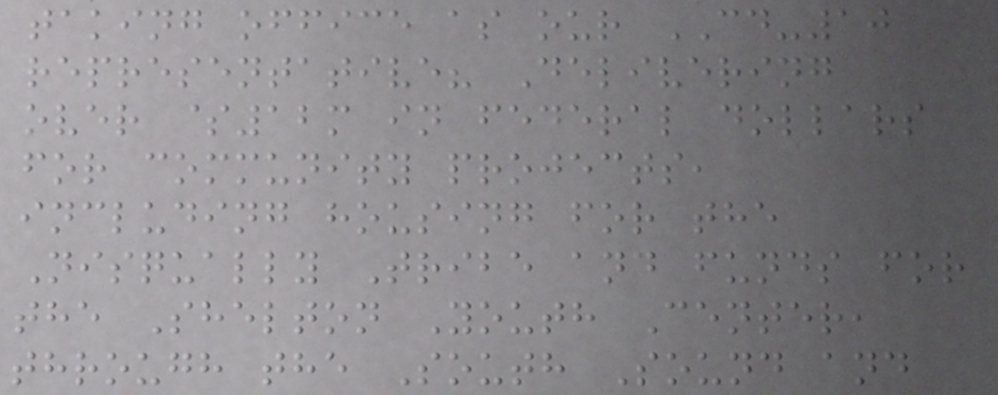taking office as our CD-10
representative? Delivering
over $12m in federal dollars
for community projects,
including housing for the
Nisqually Tribe and funds for
the Shelton Youth Center,
through the South Sound and
